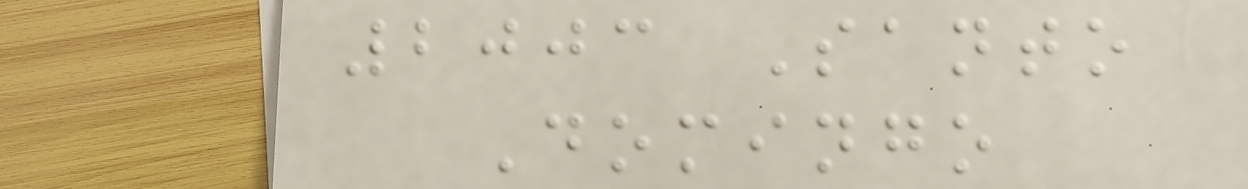2003 Santo
Domingo
